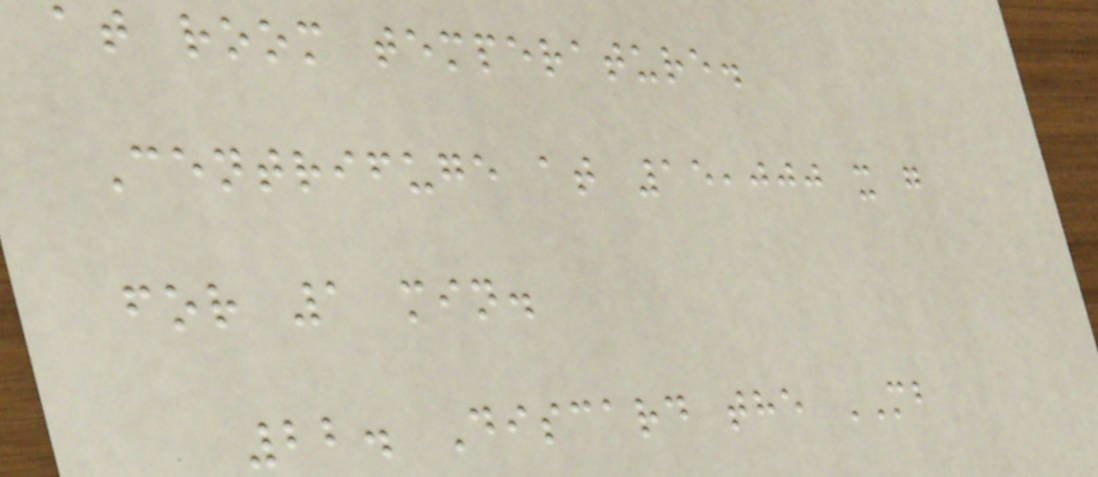at room temperature.
Centrifuge at 15,000 x g
for 1 min.
22. Discard the MB
